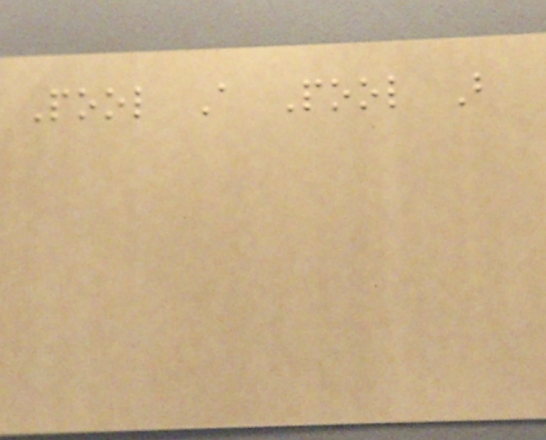Pool A Pool B
